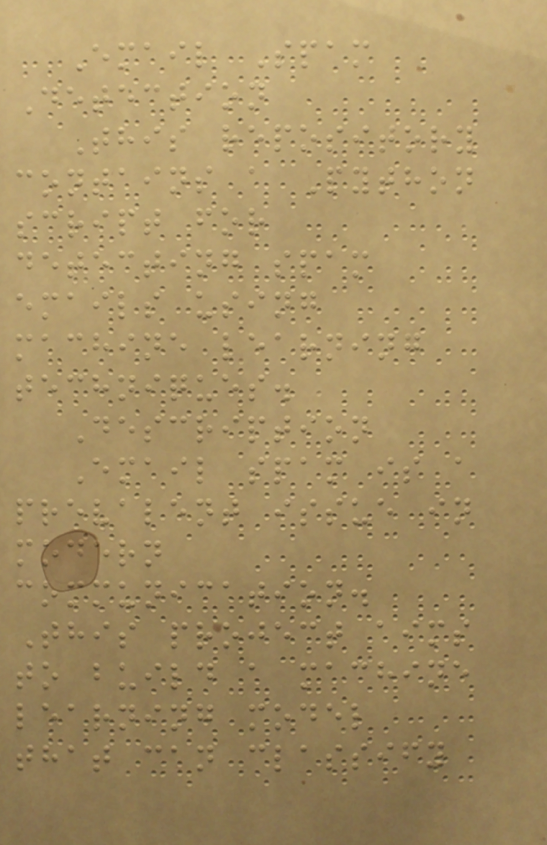Email Spam
Detection
This repository
contains a Python
script for
detecting spam
emails using
machine learning
techniques.
Description
Email spam is a
prevalent issue in
modern
communication.
This project aims
to build a machine
learning model
that can classify
